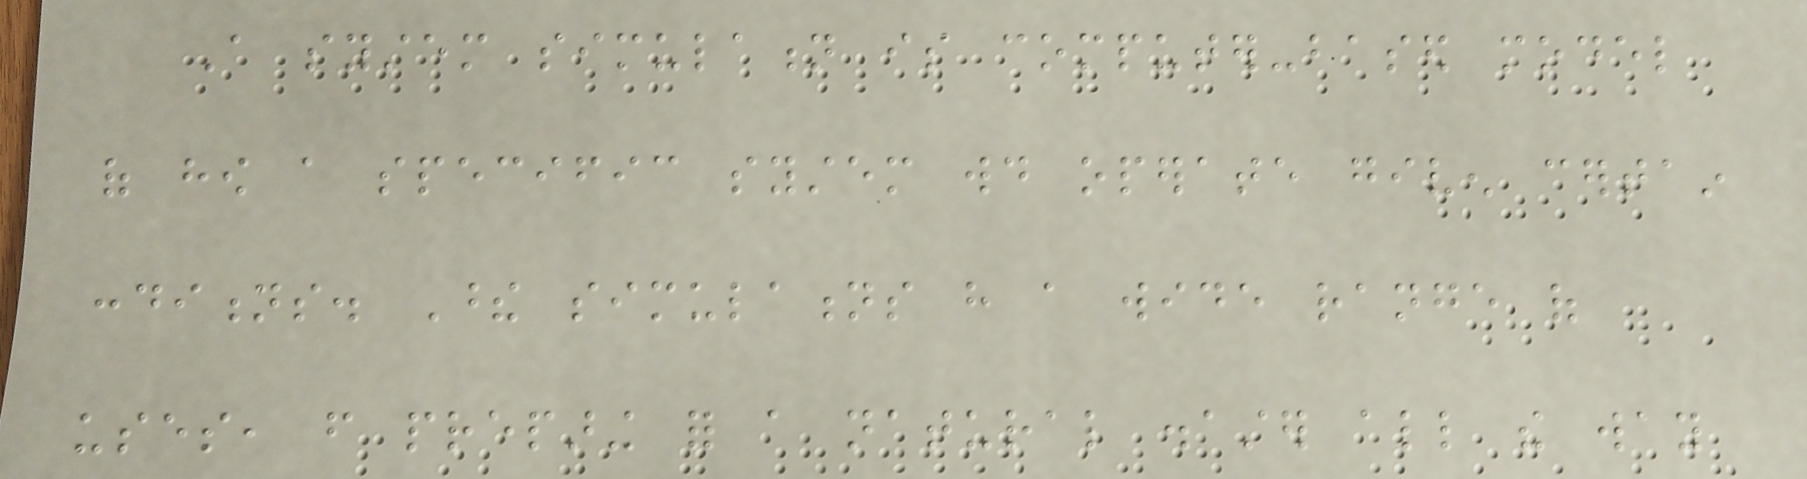A system simulation is computer-based model
of how a specific system would operate given certain
conditions. These simulations have a wide range of
uses, from preparing for a natural disaster all the way
